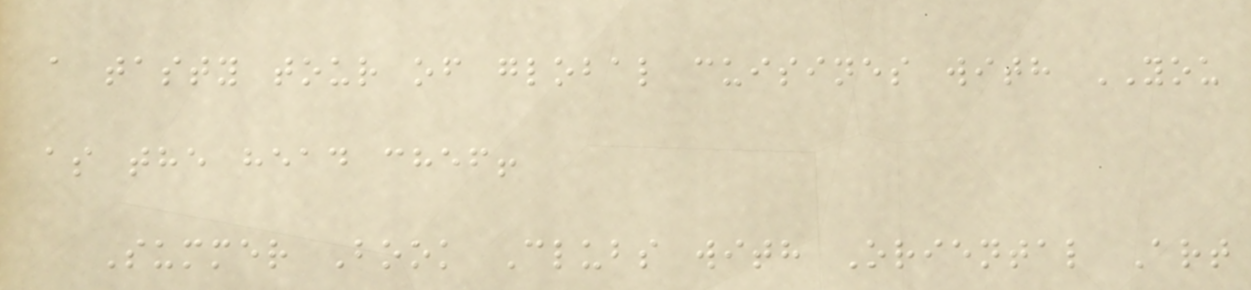a tasty tour of global cuisines with YOU
as the head chef!
Summer Book Clubs with Oriental Art
